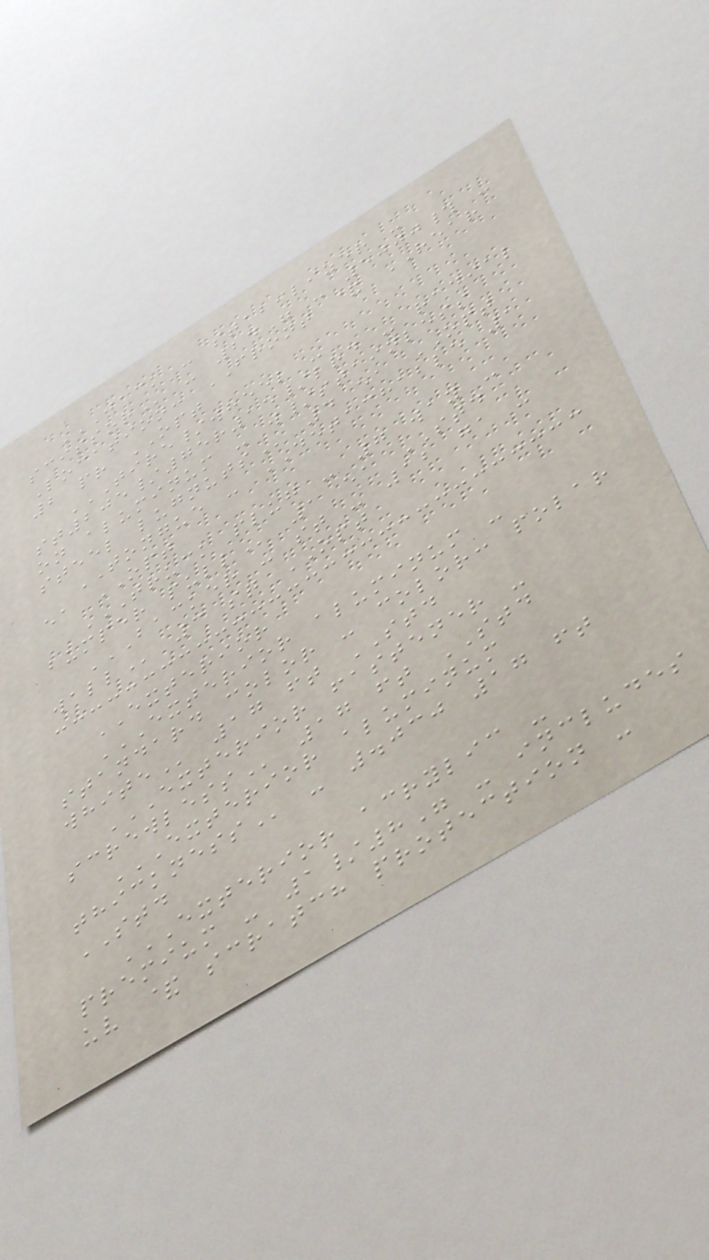JACK - STABILIZER -
SCISSOR - 24" - 5000# -
Location: FRONT & REAR
2 pr OPT
TIRE/WHEEL -
ST205/75R15/LRD - RADIAL
ON ALUMINUM - W/STAINLESS
STEEL LUGNUTS 4 ea OPT
TONGUE - DETACHABLE 1
ea OPT
TRUCK PLUG - 7 WAY -
BUMPER PULL 1 ea STD
BACKER - ST - 12 GA -
WALL 3 sq OPT
EXTERIOR
EXTERIOR ALUMINUM -
STANDARD COLOR - COLOR: POLAR
WHITE 17 ft STD
EXTERIOR FASTENER -
SCREWLESS 17 ft STD
EXTERIOR ALUMINUM
THICKNESS - .030 17 ft
STD
EXTERIOR ACRYLIC -
PREMIUM - 1/8" - INCLUDES
UV & SCRATCH PROTECTION -
